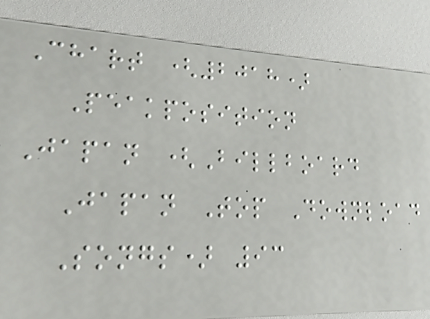Chart (2018)
Peakposition
Japan (Billboard
Japan Top Download
Songs) 93
